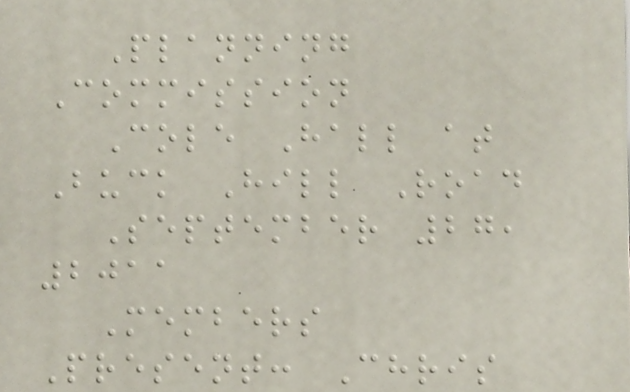Planning
Commission
Cole Hall at
Buck Hill Road
September 27,
2011
Members
Present: Chris
